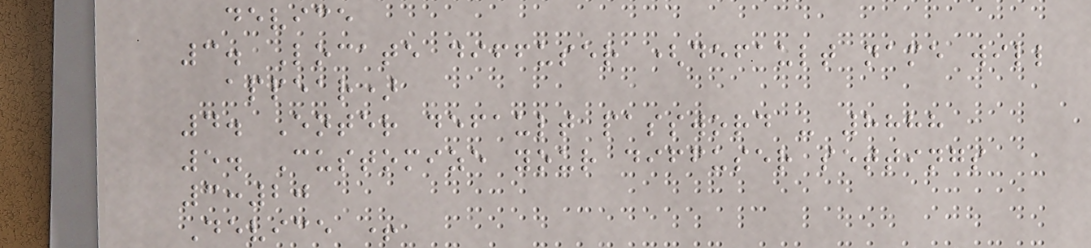device
3. Locate diffuser (default name will
appear)
4. Enter default password - 8888
5. Customize your diffuser settings
3:20
Device +
